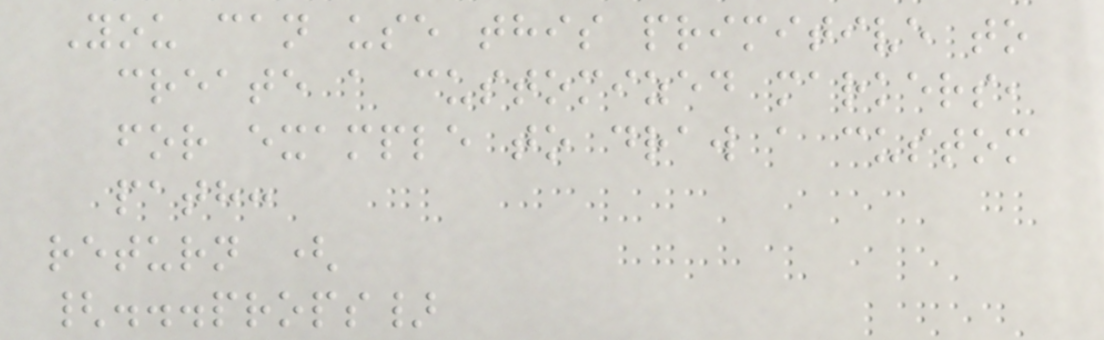You can use this primitive to
create a customized markers,
for example to draw a custom
path:
return (
{...props}
